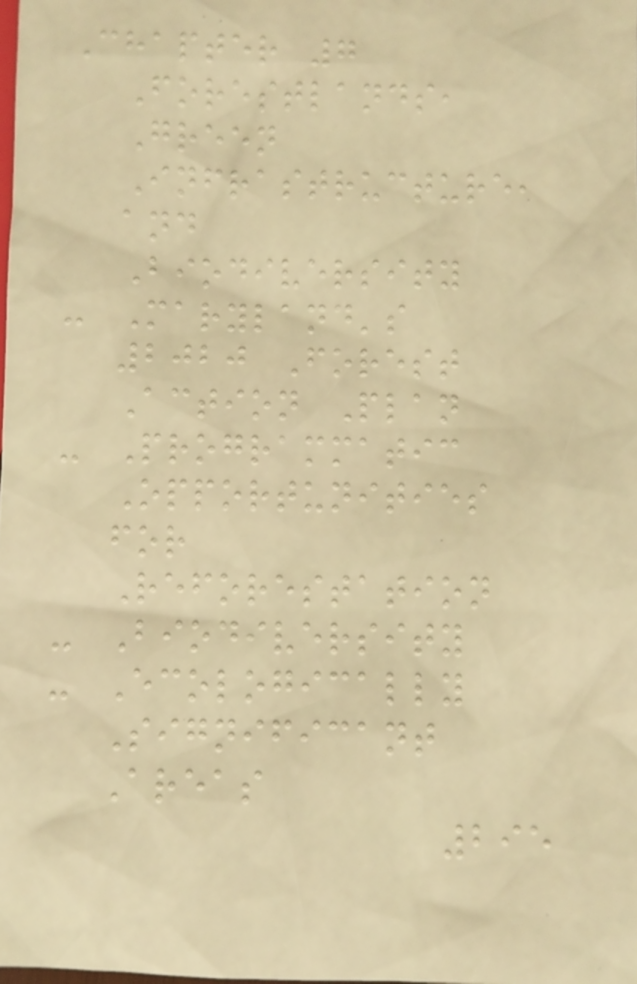Chapter 7
Forestlands,
Green
Infrastructure,
and
Biodiversity
- Maryland's
2020 Forest
Action Plan
- Programmatic
Opportunities
for
Reforestation
- Biodiversity
- Ecologically
Significant
Areas
295
